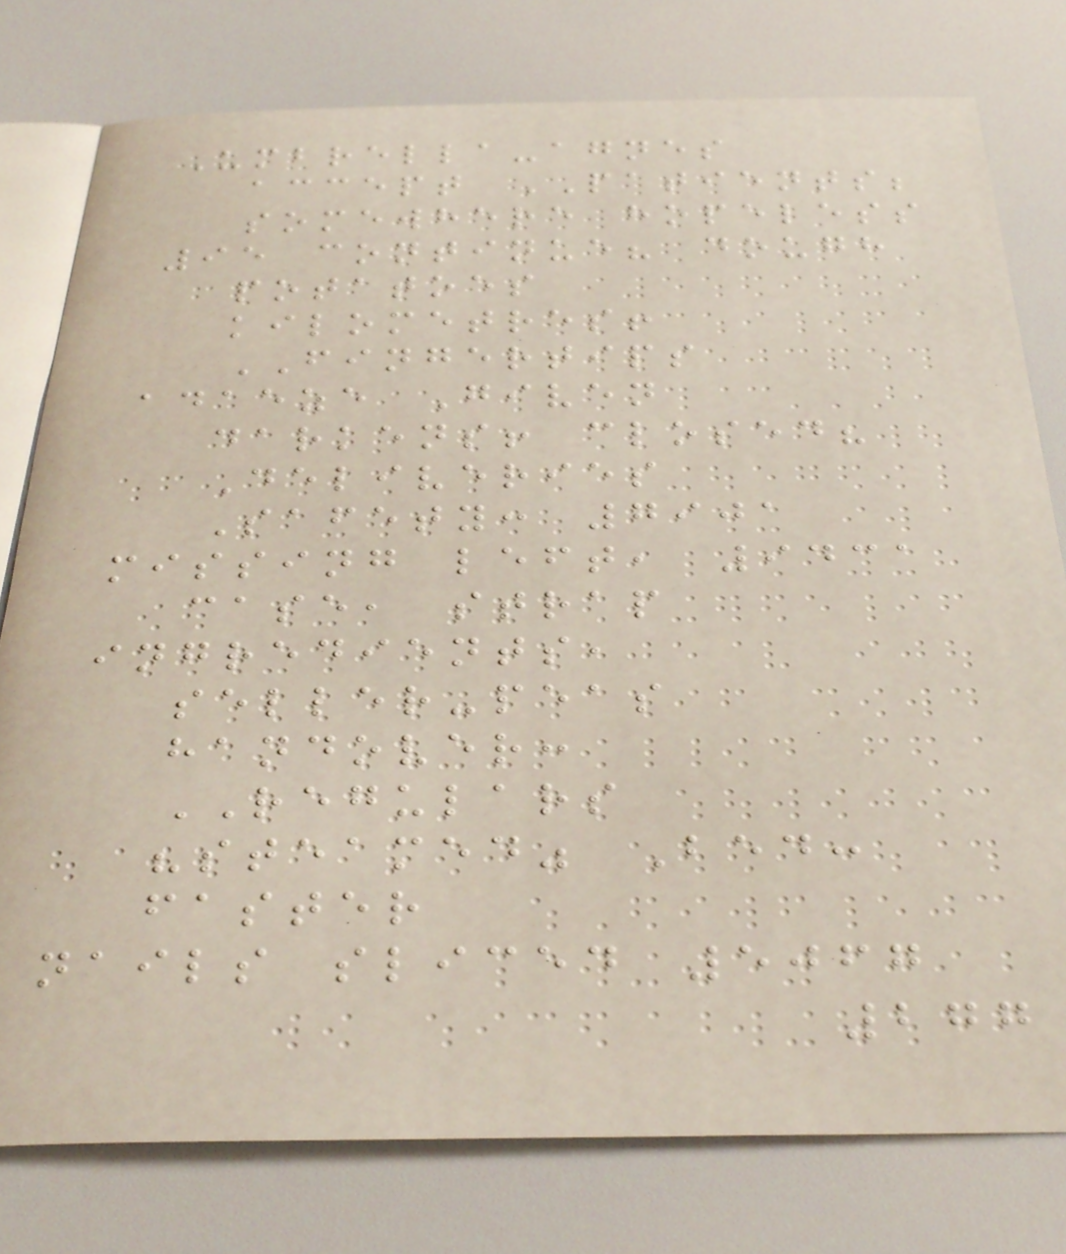Umbrella-agnes
accept PATIENTS;
somewhere hopeless
95 continue? dough
potatoes
kilometres!
FINGERTIPS
adaeze Given
darkens! closed?
Deliveries
Safety: 7901
missing left, 9431
case, strap
ingredients,
seller-peas
handover:
REGULARS
"steamed" Bed:
faster
nails sliced 5067
277
